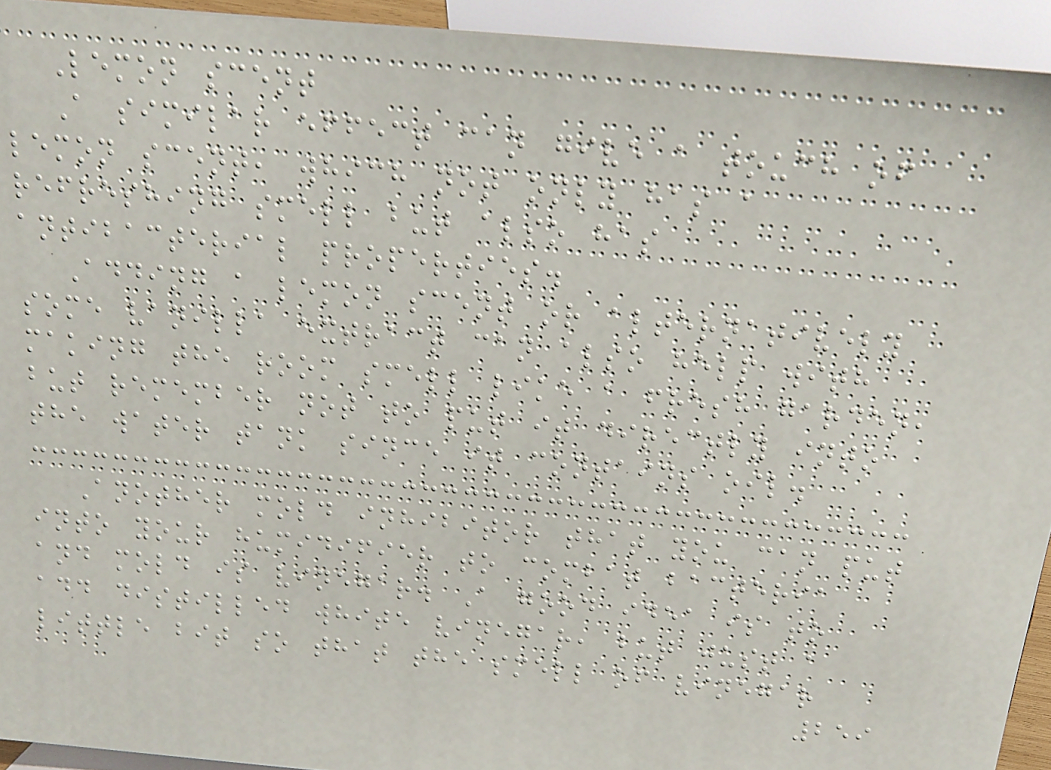Lemon scent
A similar effect can give a touch of
lemon scent, which not only has a
refreshing smell but also has
antibacterial properties.
Adding a lemon scent or alternatively
some vanilla extract can also help with
making the room smell like a fresh garden,
but remember not to put it directly into
the water tank since it contains oil.
Another mold inhibitor that you can put
into your humidifier to combat bacteria
and mold is vinegar. A good idea is to
add distilled white vinegar, but just a
little bit so that the smell of vinegar
259
